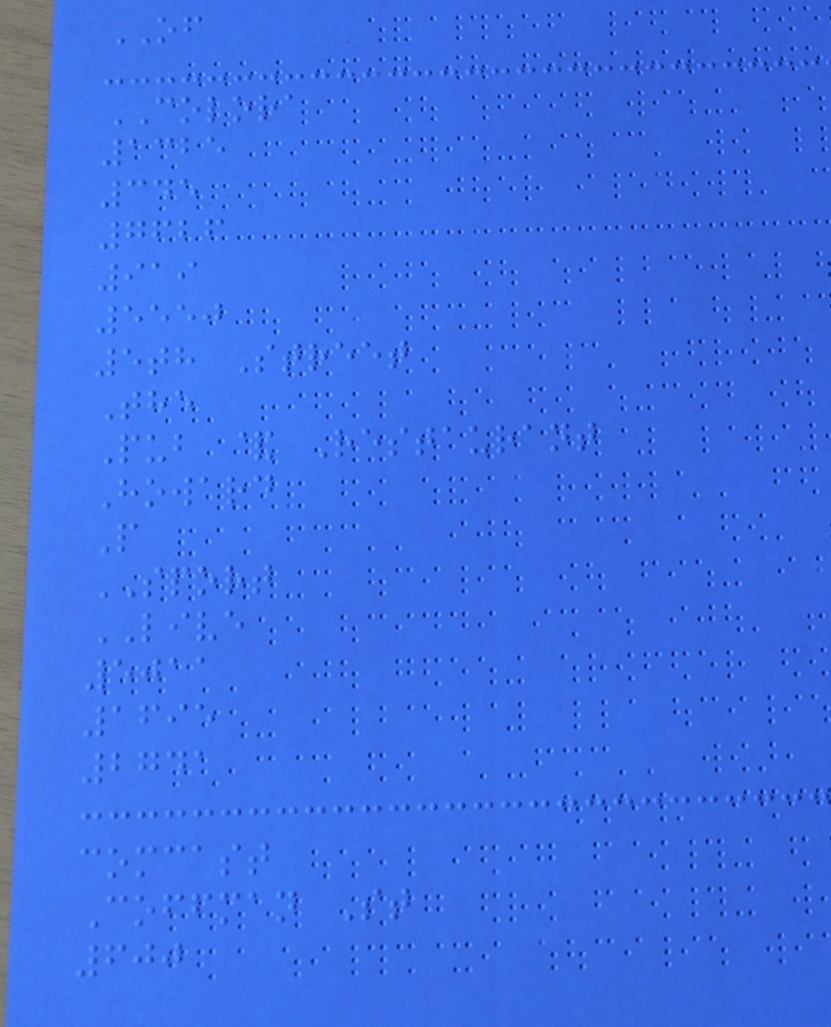OF
COLORA
1325
345
7626
919
5550
5th Street
The
Pub & Restaurant
Howard
P
SPORT
LIVE
5011
1695
2741
comcast
Coffman St
600
